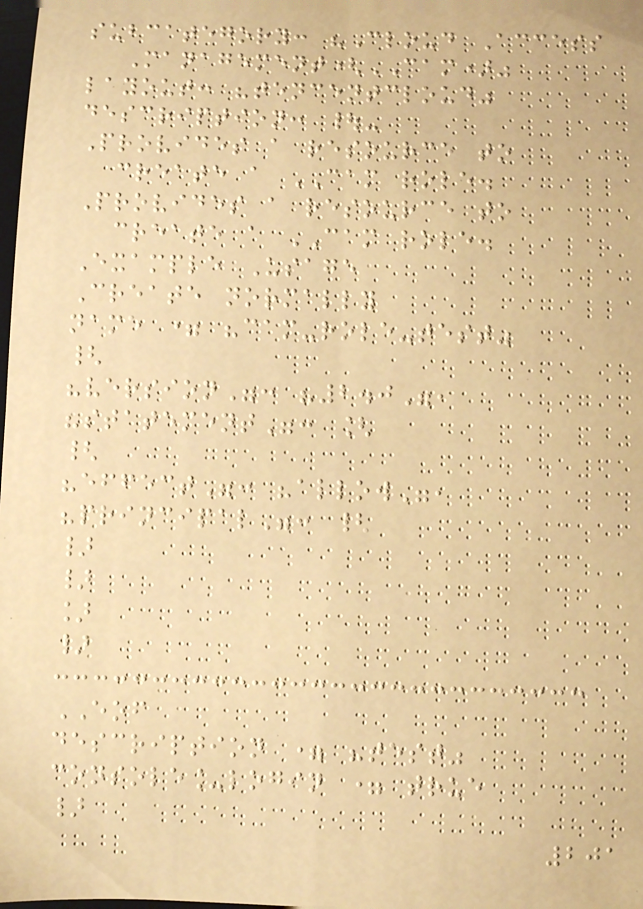subcategory: "Cloud Access
Management(CAM)"
layout: "tencentcloud"
description: |-
Provides a resource to
create a CAM role.
Provides a resource to
create a CAM role.
Example Usage
Create normally
name = "cam-role-test"
{
"version": "2.0",
"statement": [
{
"effect": "allow",
"principal": {
}
}
]
}
EOF
description = "test"
console_login = true
}
201
